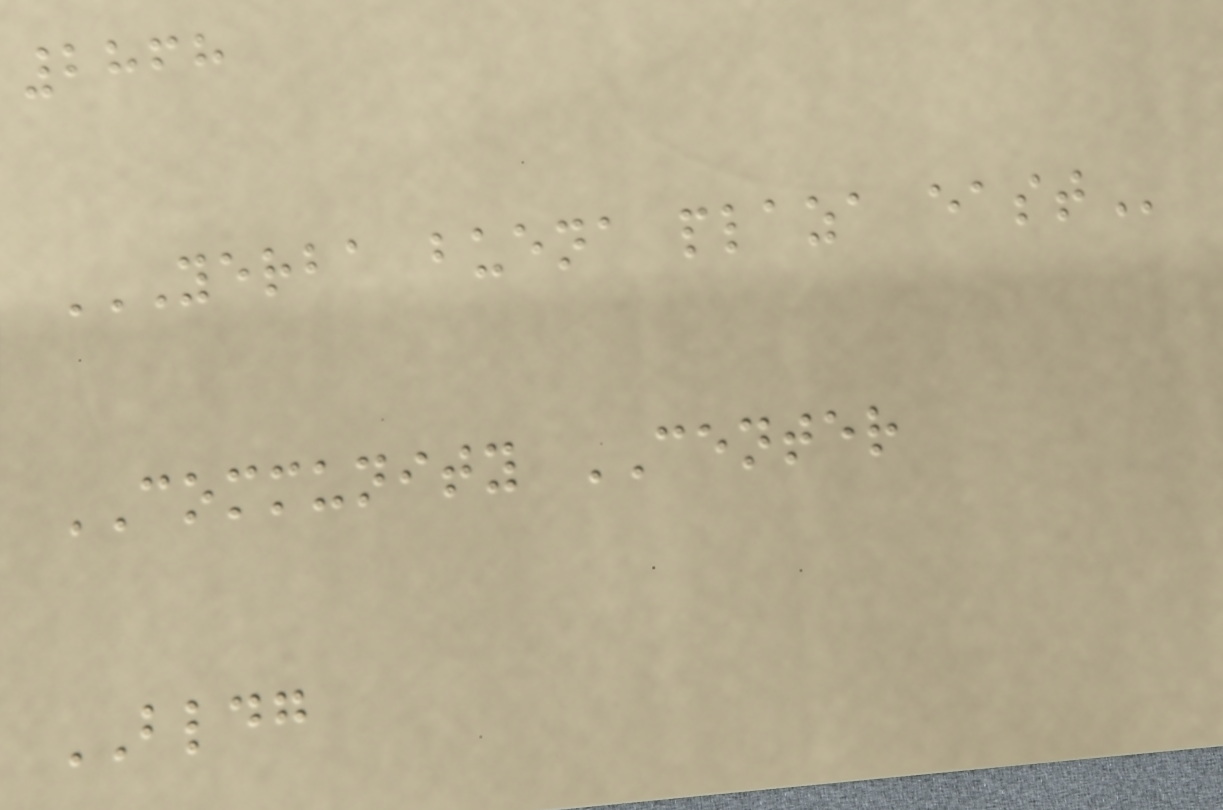2868
YERBA BUENA PLAZA EAST
COMMUNITY CENTER
BLDG
